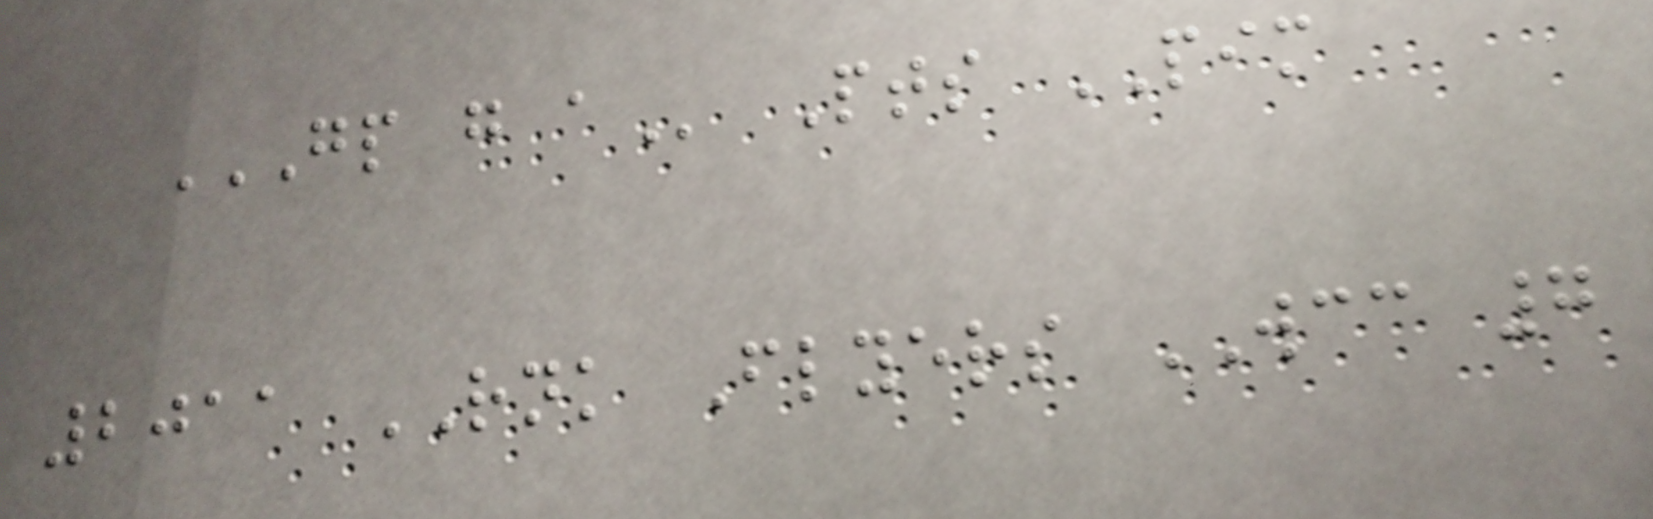GP G A Pts PIM
2011 RNK Flyers WCC 7
